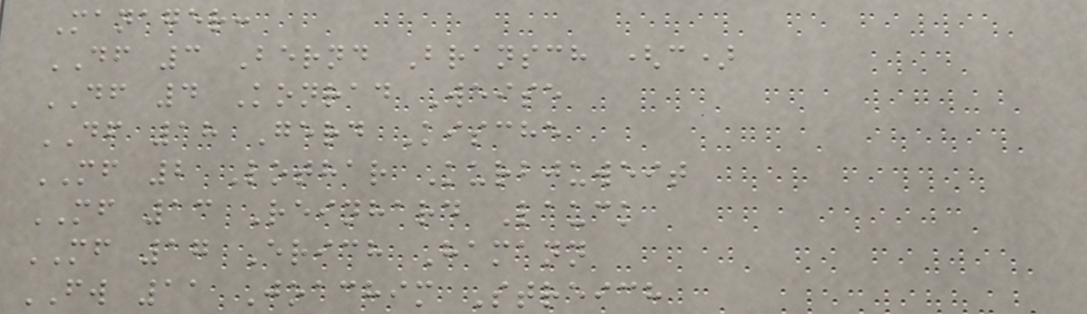Manager:
DF 3 Bernd Bransch (c)
DF 4 Konrad Weise
DF 18 Gerd Kische
MF 2 Lothar Kurbjuweit
MF 13 Reinhard Lauck
MF 17 Erich Hamann
FW 11 Joachim Streich
